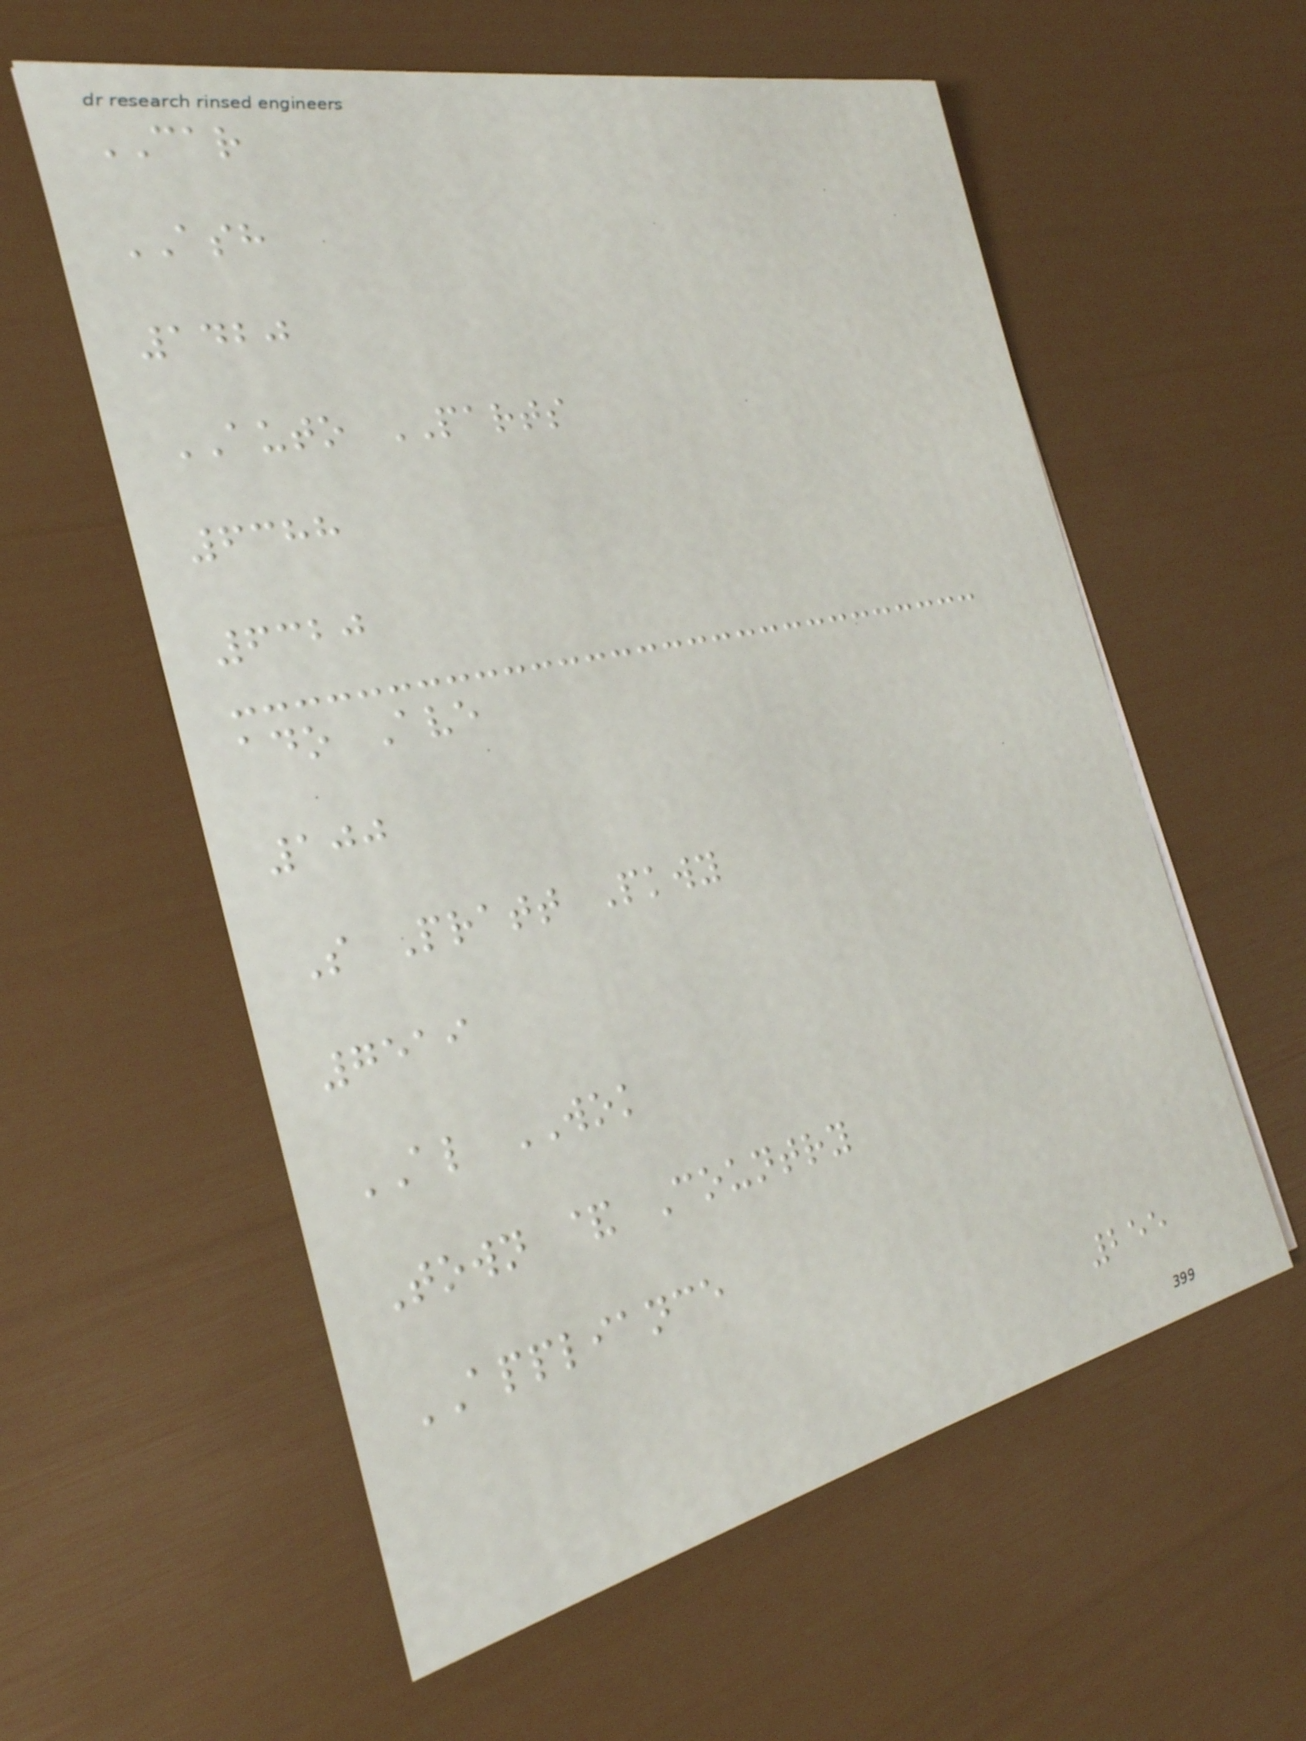CAR
ASH
1420
AUTO PARTS
6388
6320
ado Ave
100
S Pratt Pkwy
7519
AL WOK
Town & Country
APPLIANCE
255
